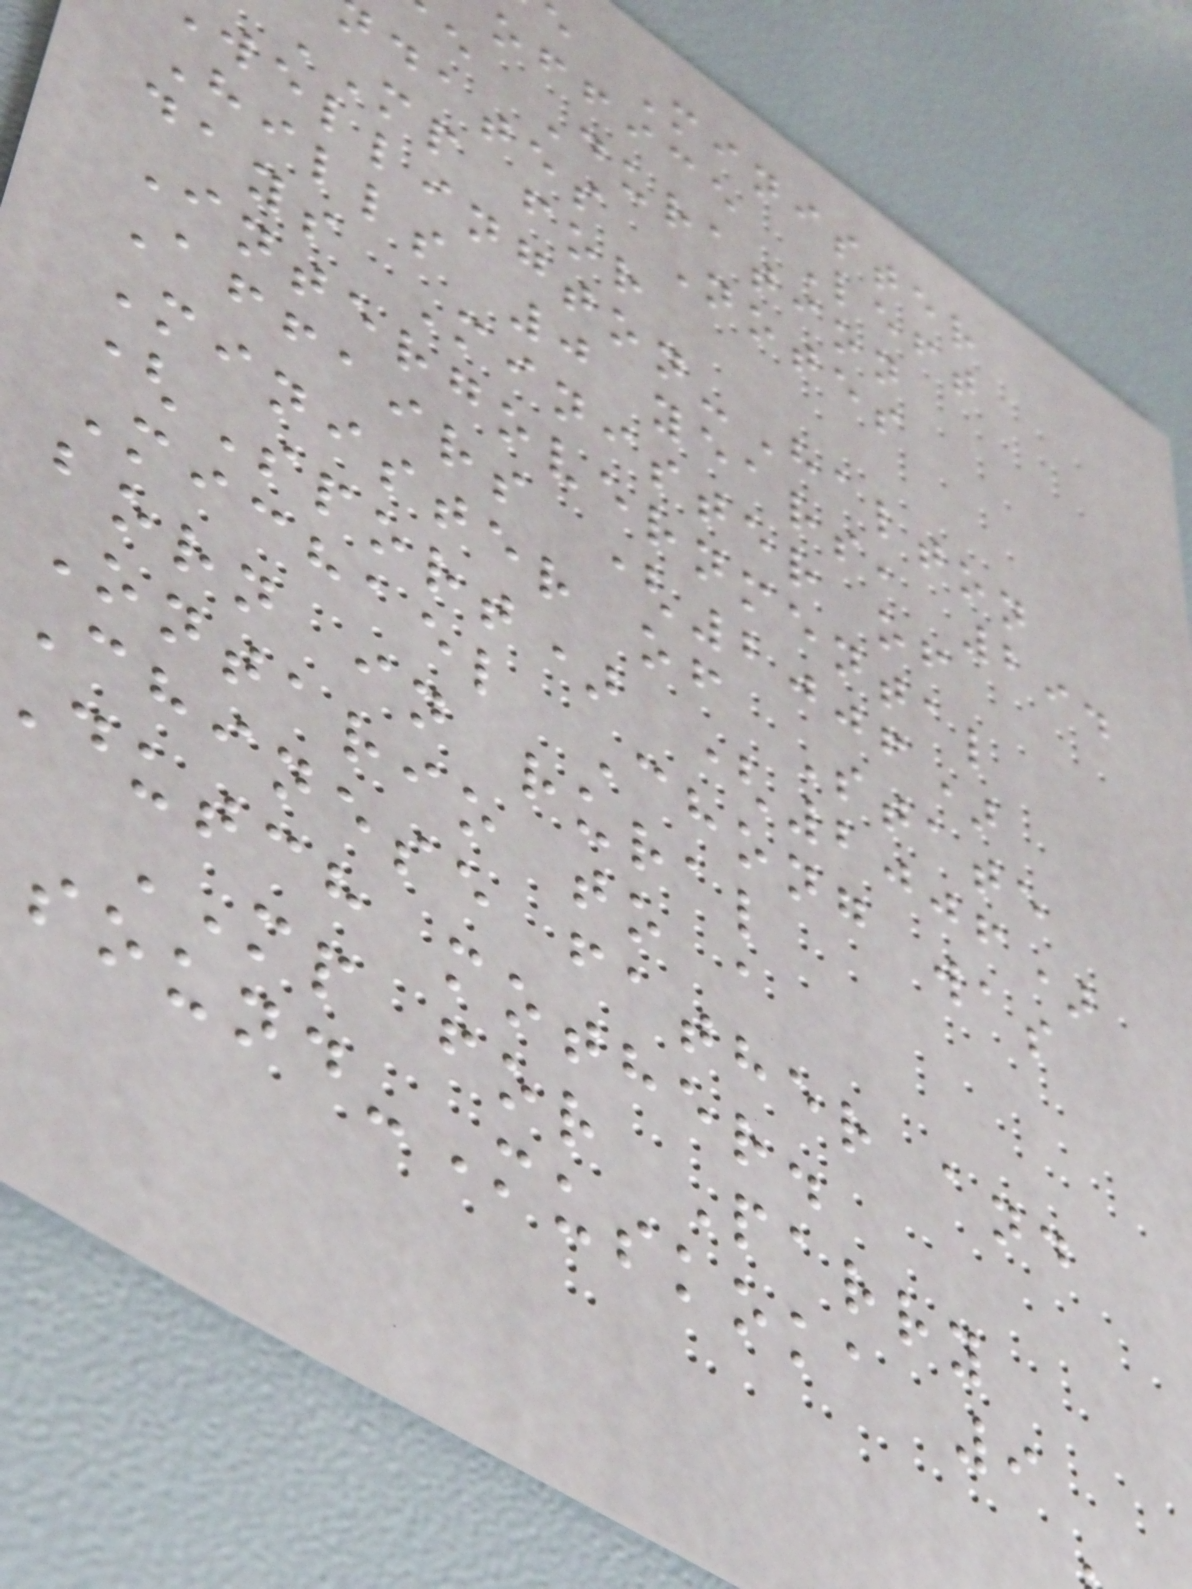e Minister
office Left
e Duration
dates Notes
MP for
ellington-Halton
Hills 0 years, 294
days Minister of
Intergovernmental
Affairs (2006)
Minister of State
(Sport) (2006)
Michael Chong was
born in rural
Ontario to a
Chinese father and
dutch mother.
MP for Parry
ound-Muskoka 9
